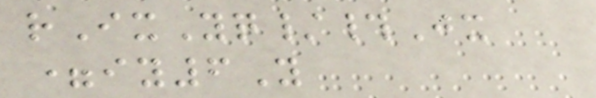rIxYq/#Jx
=iy6Y
